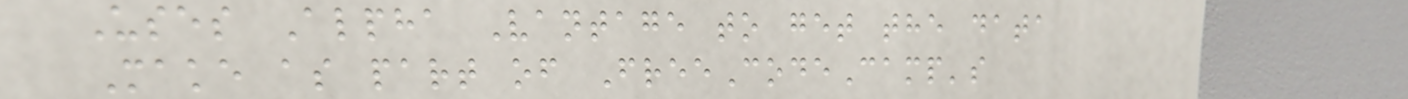Uses Alpha Vantage to get the data
Make as part of FreeCodeCamp's
